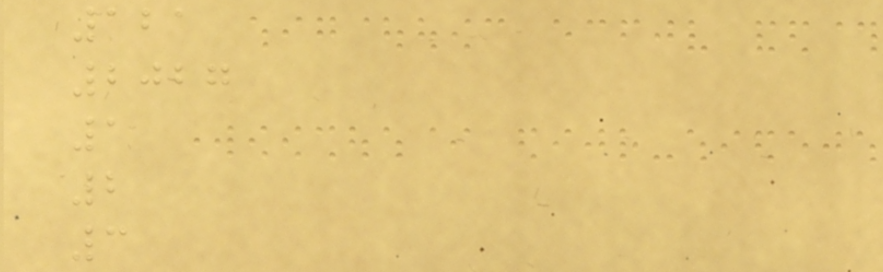121
2027
1
2
3
